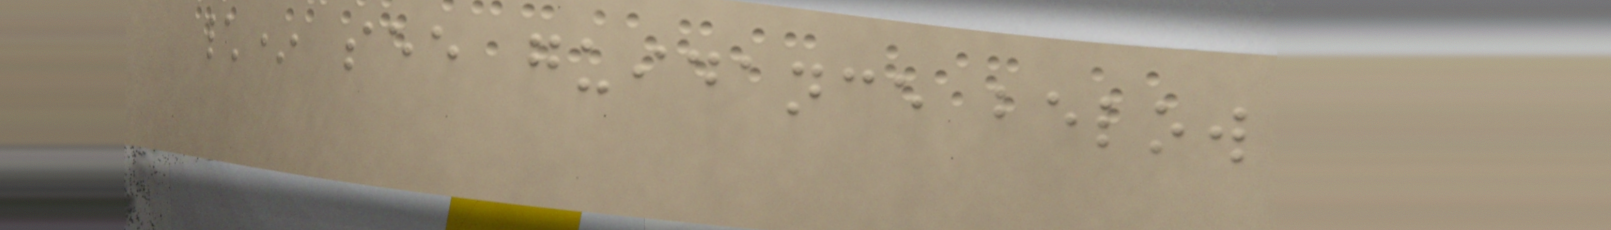\* see guidance below
